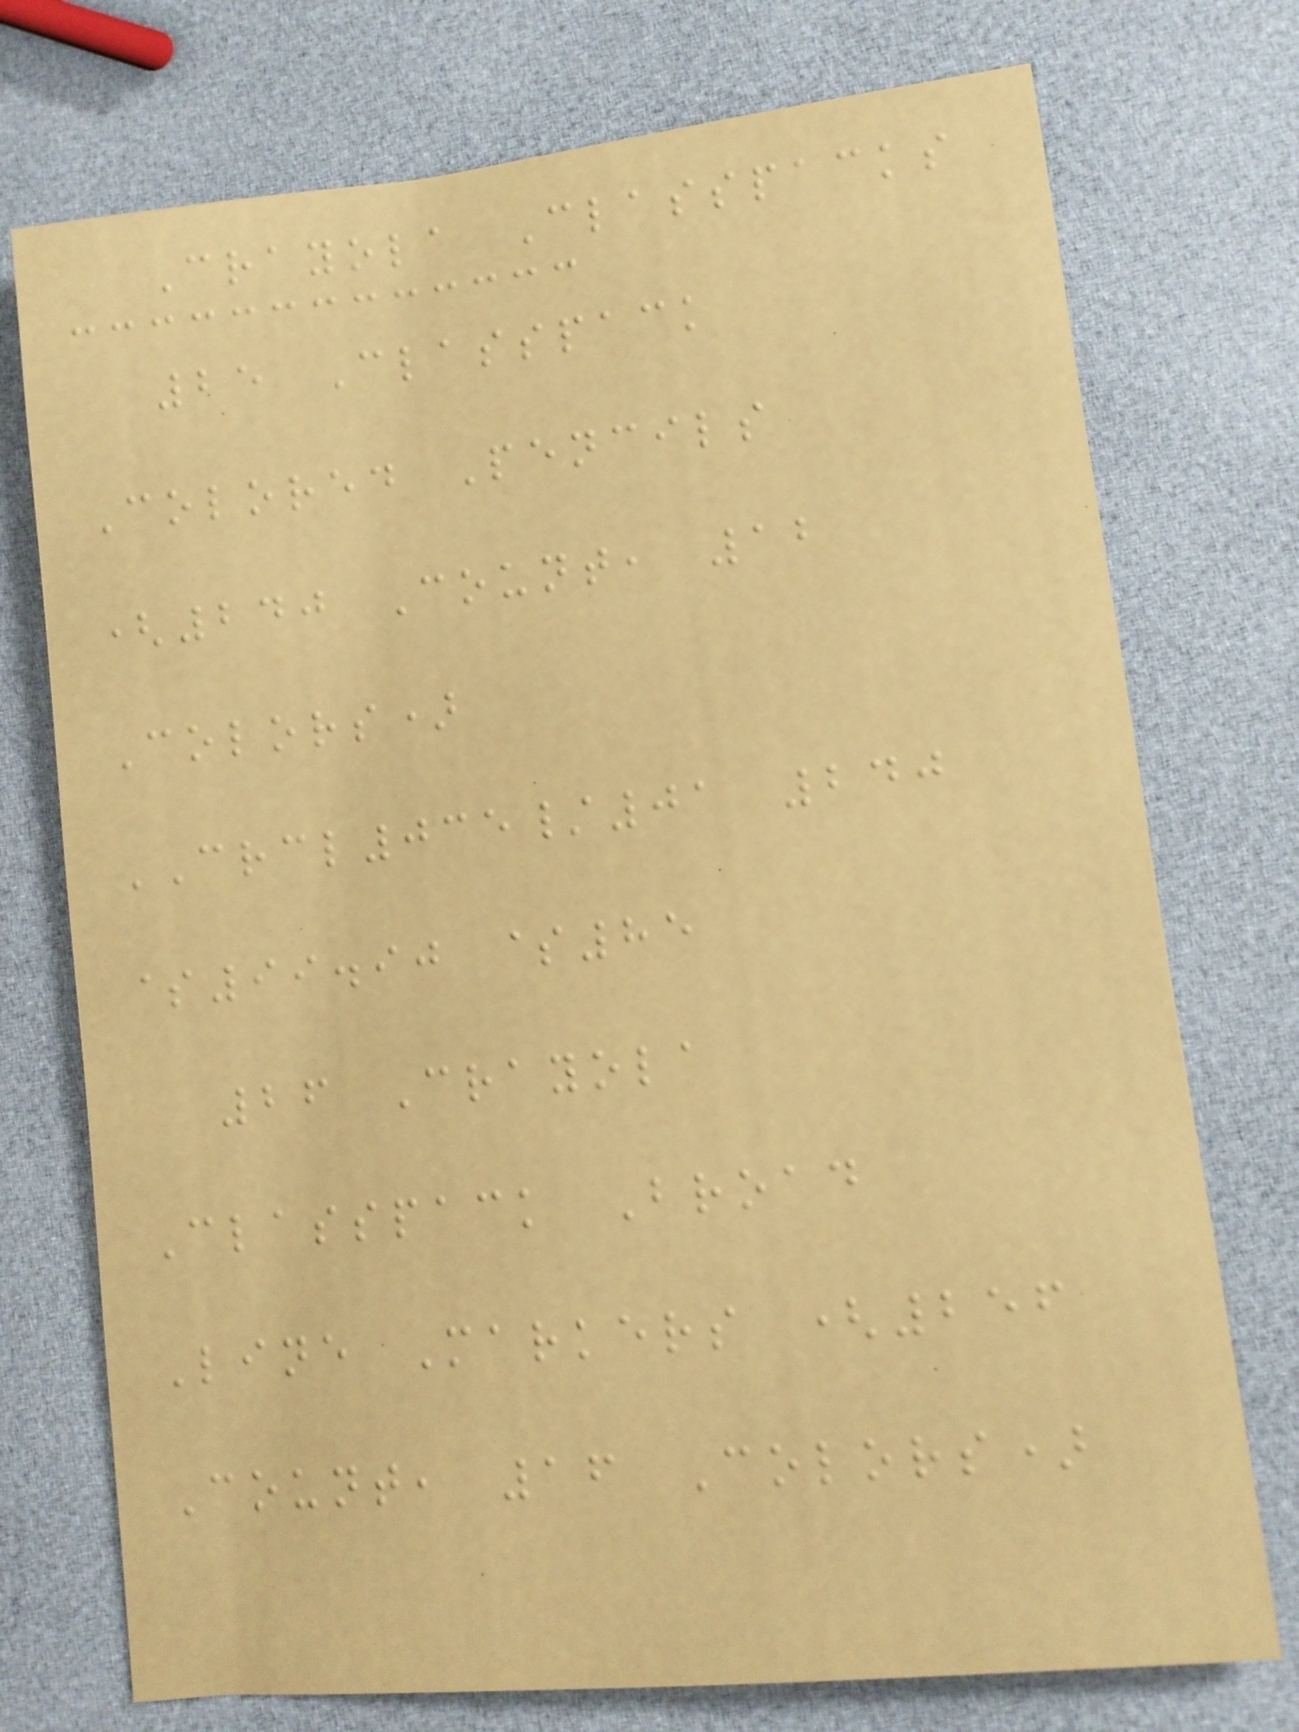Crayola Classpacks
25 Classpack
Colored Pencils
(240 Count, 12
Colors)
CRCL035/01 240
$99.90 $85
26 Crayola
Classpack Broad
Line Markers (256
Count, 16 Colors)
